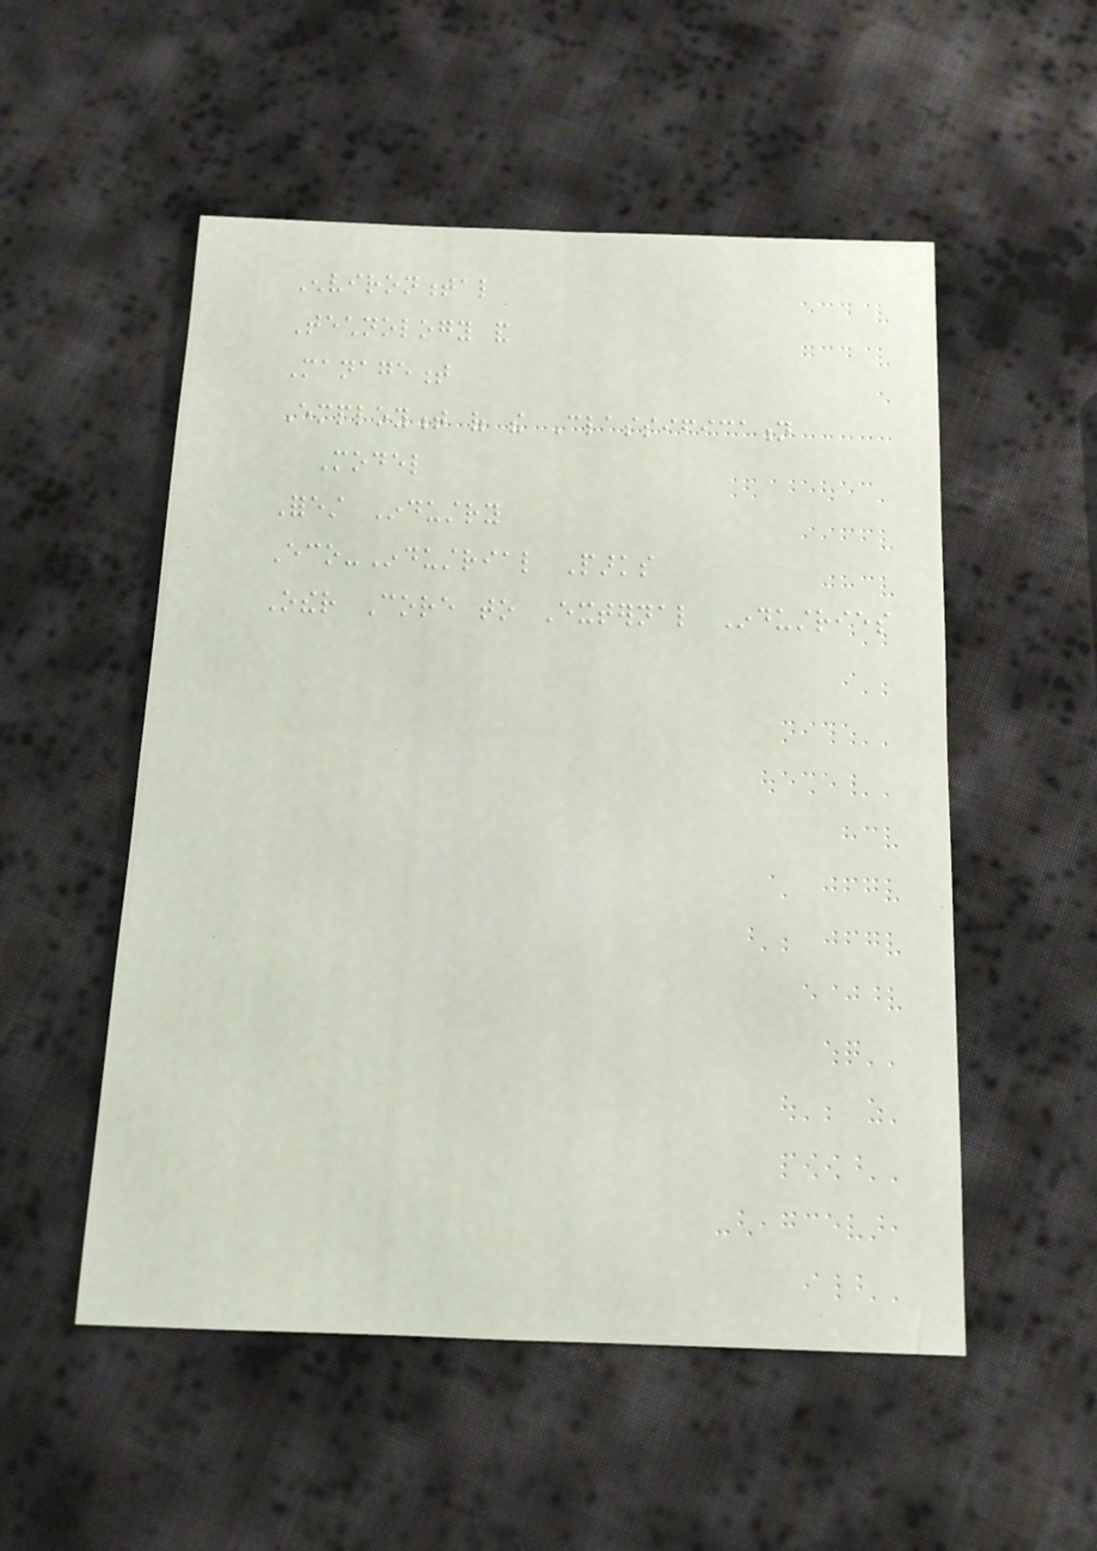Environmental
Technology and
Management
Employment of the Classification
Model
Forest Industry
Eco-Industrial Parks
Other Core to External Industries
